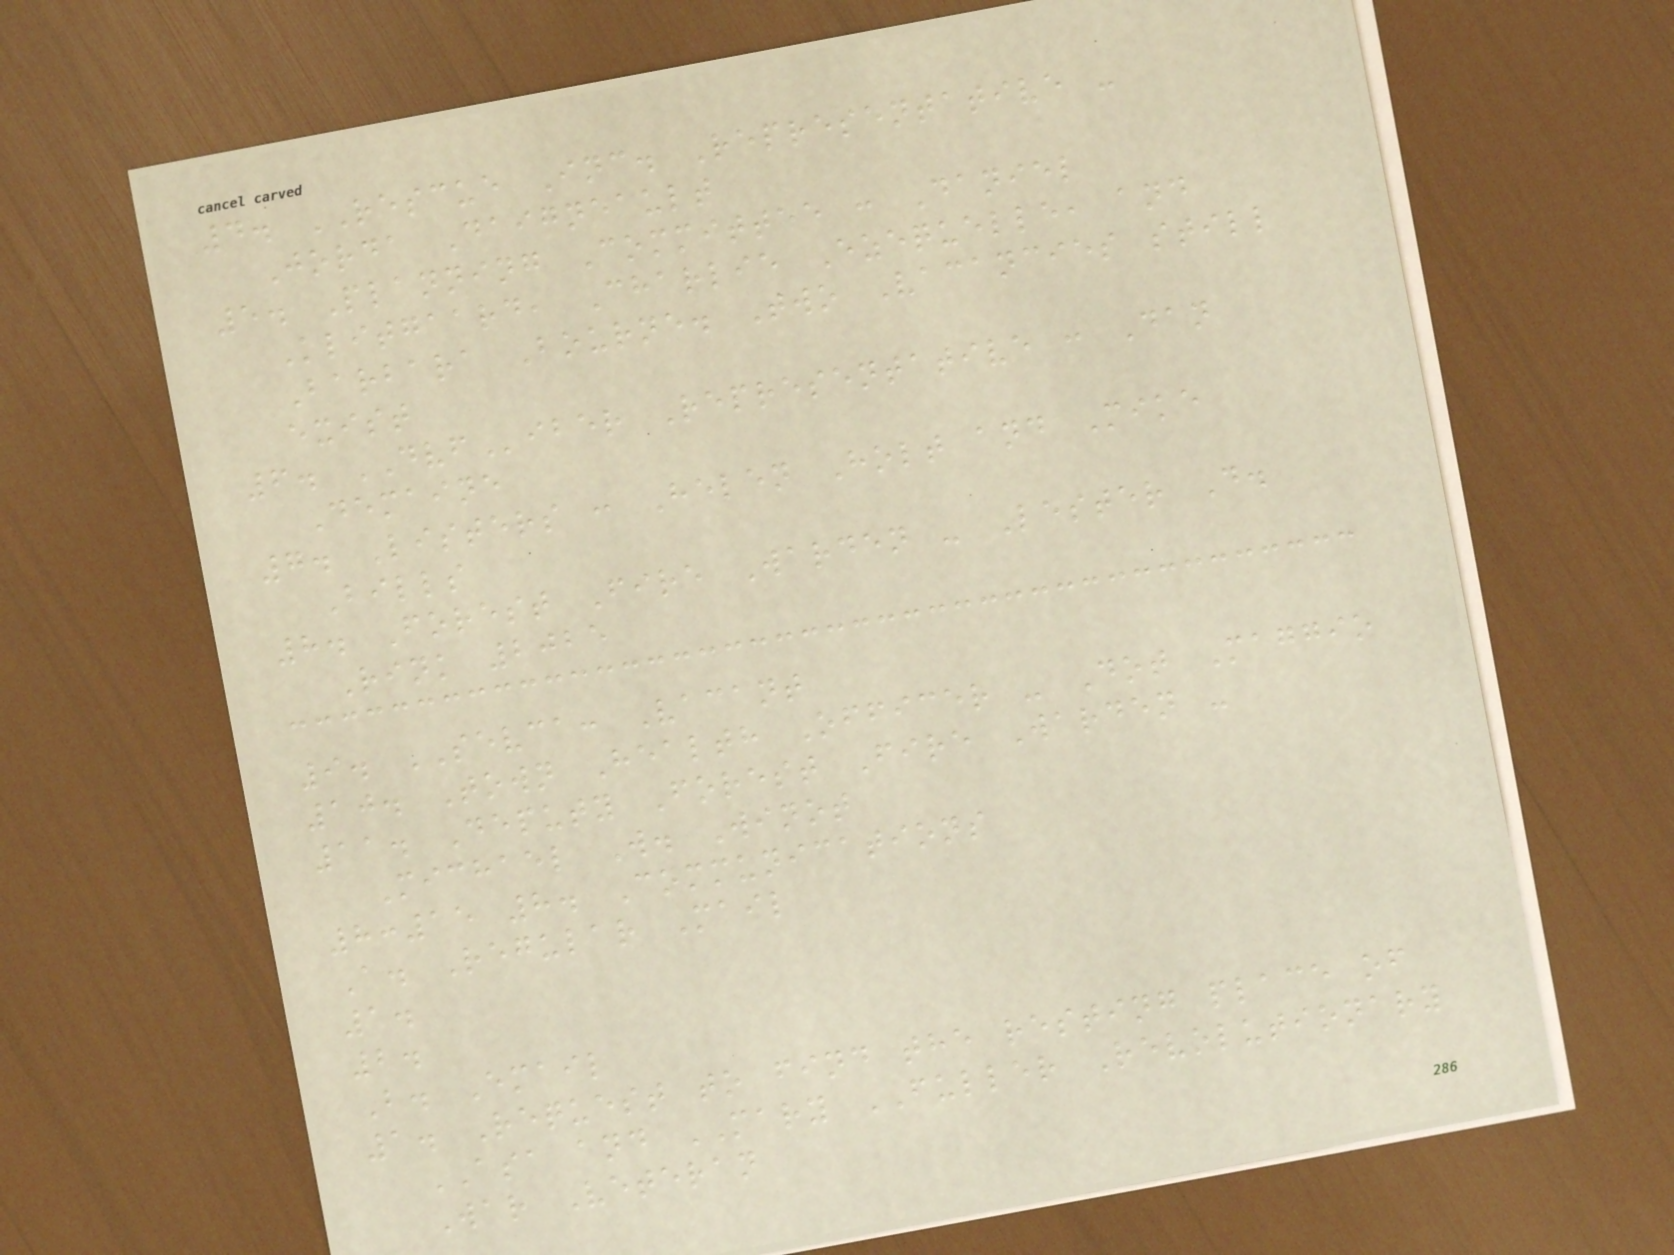4. RESCUE Inc. Representative -
Jorda Daigneault
5. Planning Committee : Daniel
Klitgaard, Charlie Ezequelle, and
Barbara Bourne. Two Vacancies still
exist
6. DVFiber Representative : Dan
Demaine
7. Listers : Helen Holt and Mike
Bills
8. Forest Fire Warden - Lester D.
Rink 2025
9. SEVCA: Vacant
10. Town Health Officer - Dot Maggio
11. Deputy Forest Fire Warden -
Michael W. Winot
8:15 8. Communications
A. Regular Mail
1.
2.
B. Email
1. Request to find the resting place of
ASA and MARY FULLER Revolutionary
War Veteran
